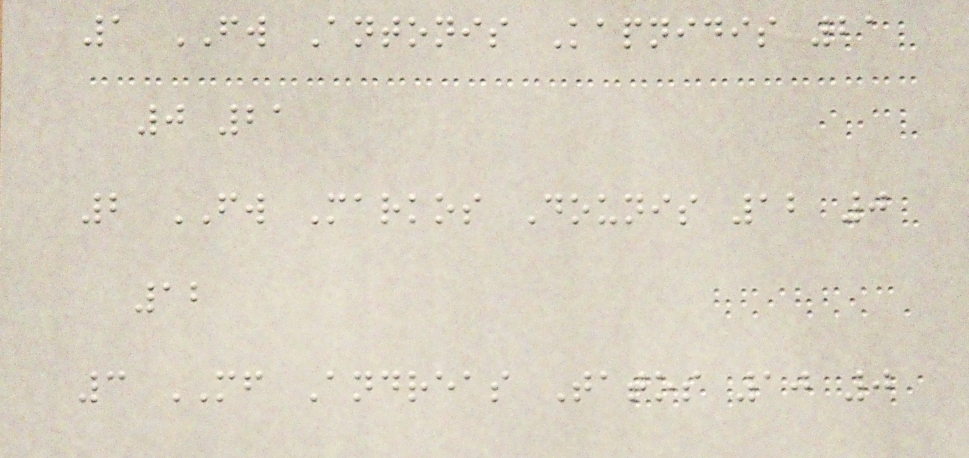1 FW Antonis Kapnidis 21
0 21
2 FW Markos Dounis 12 0
12
3 MF Andreas Tatos 10 0
